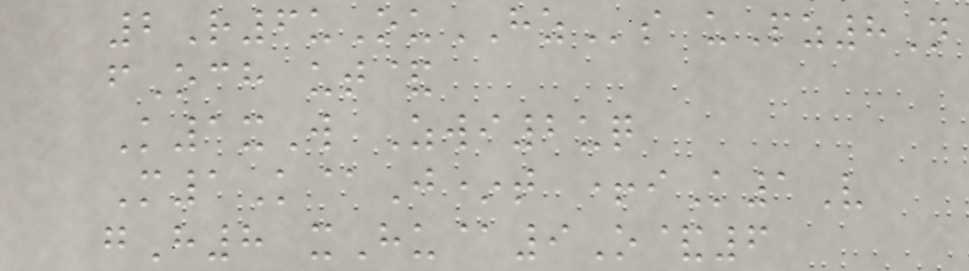2R6uOuHZs uPz8N
fOch ut&
K1xW Zwi2uq
M1K@J*t +iK1V
gH8 xHu@9O&6
